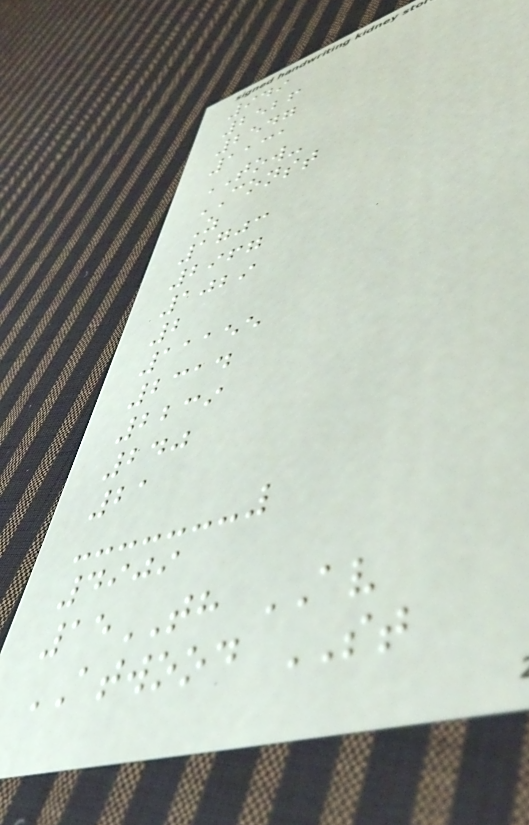949
2526
2547
1131
TOW-
CONST
Z
1703
2967
1029
2
11155
2314
2239
240
21
4909
15TH AV
ATWOOD ST
